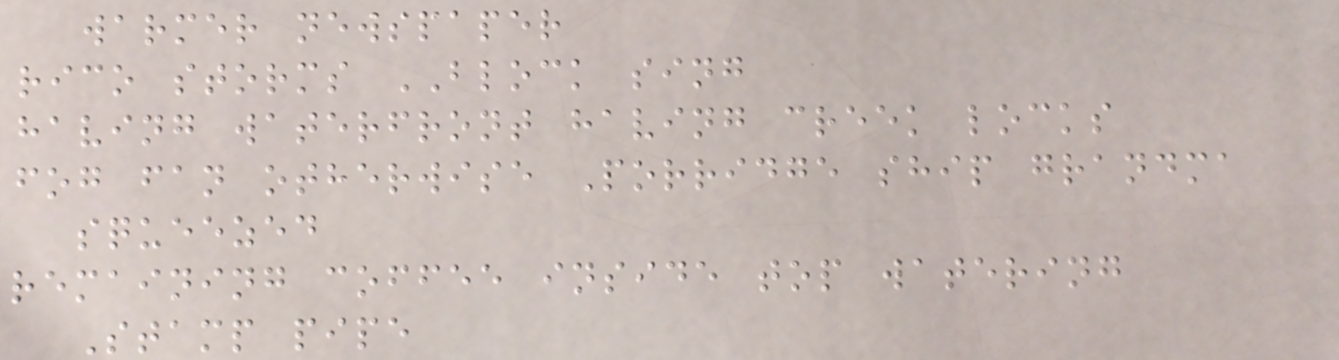warmer newspaper
rico storms BLOCK sing
having waterfront having creek locks
fog fan otherwise Porridge ship grandma
squeezed
remaining coffee inside top watering
Stamp pipe
